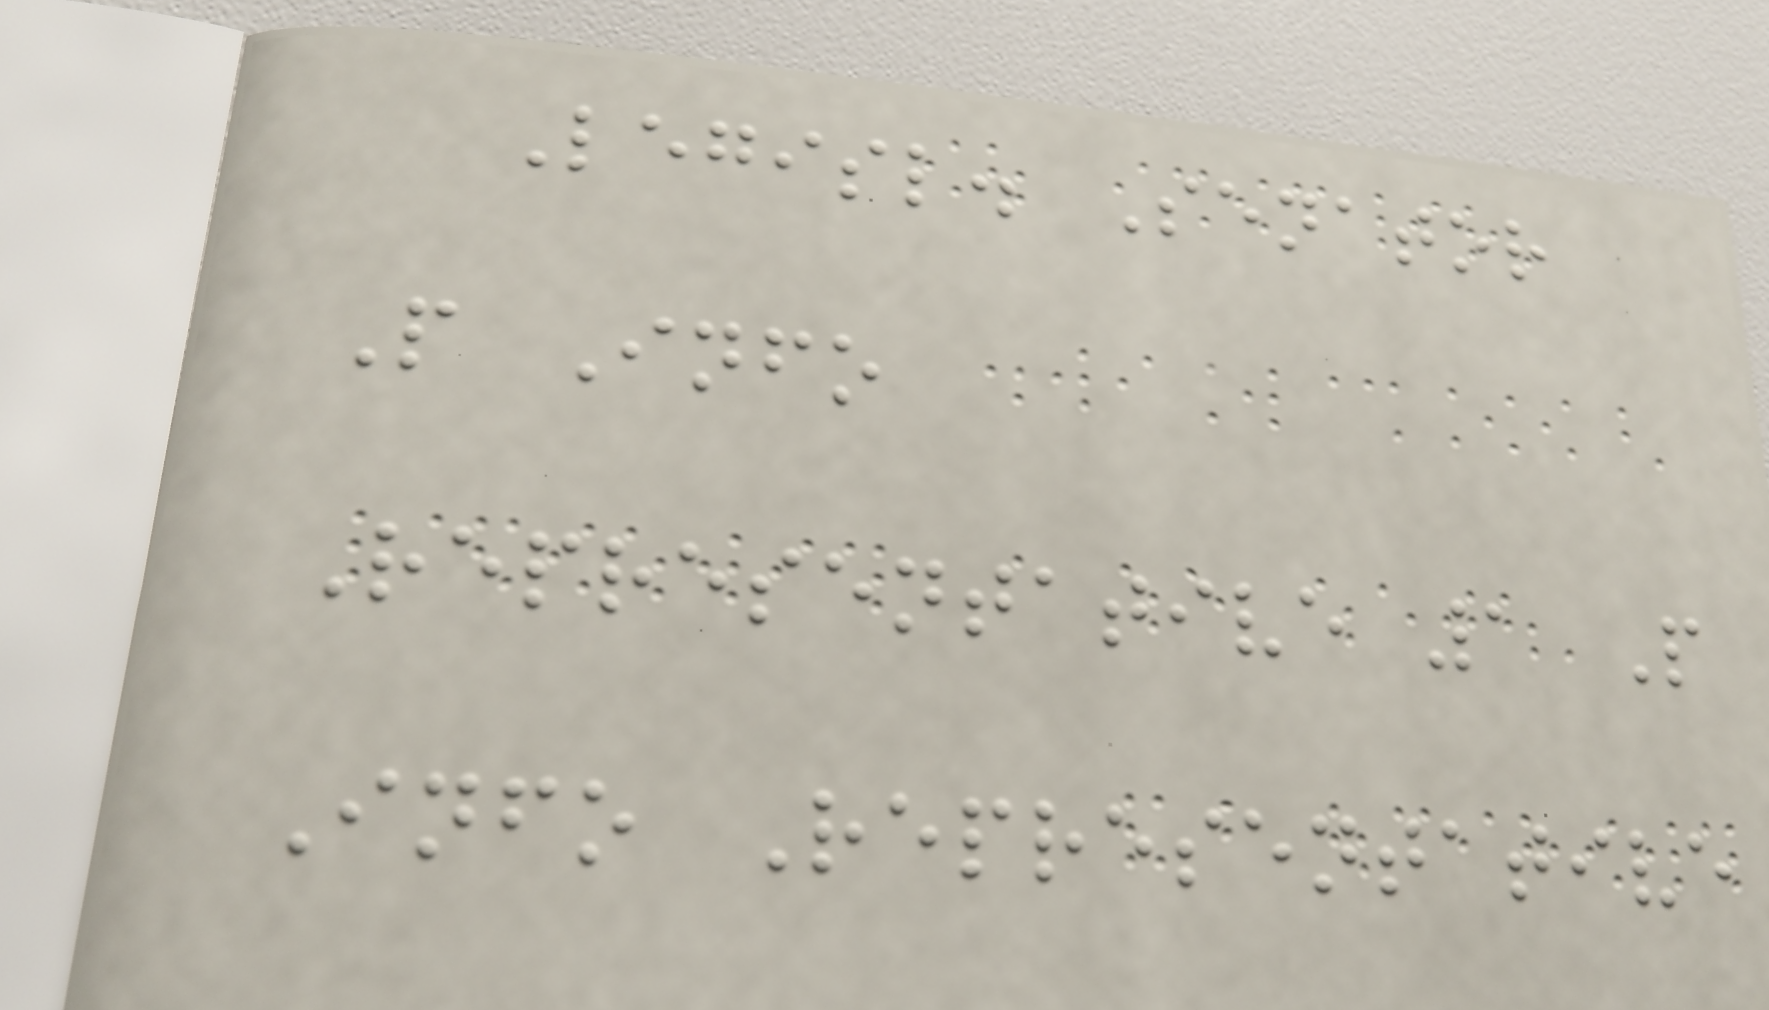Legisl. Senator
P Info
Representative 1 P
Info Representative
